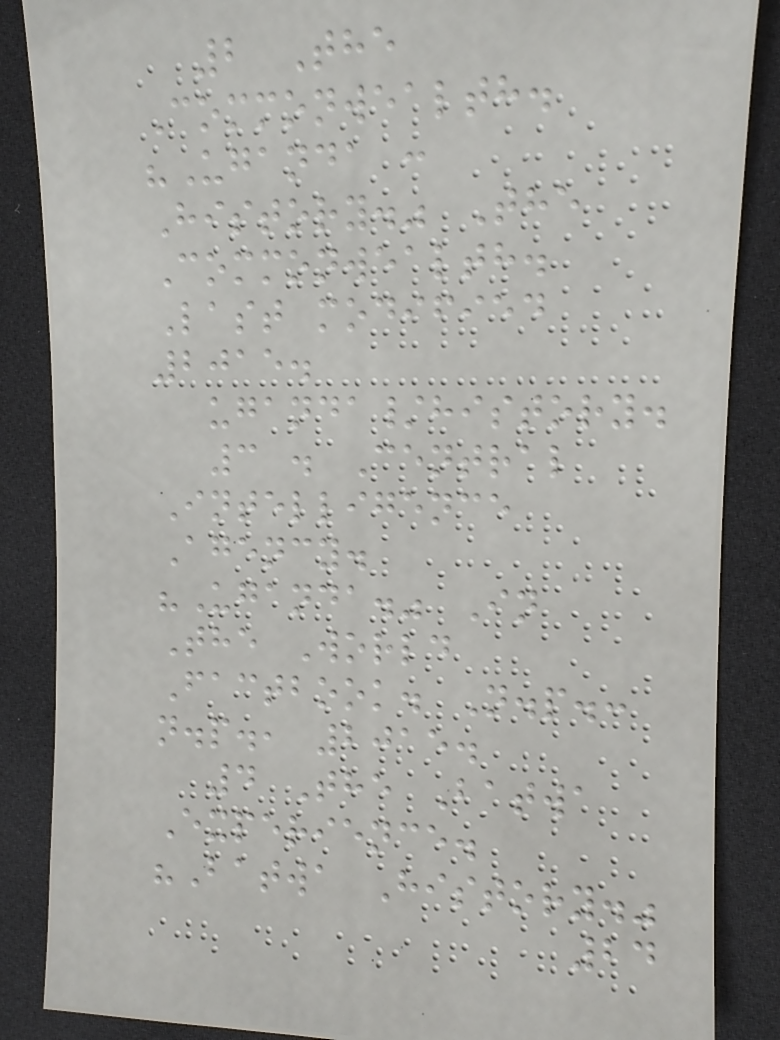2 The
Commonwealth.
"Uganda :
History." The
Commonwealth.
Last modified
2015.
uganda/history.
3 . Central
Intelligence
Agency.
"Uganda." In
The World
Factbook. N.p.:
n.p., 2015.
4 The Batwa
Experience.
"Batwa History."
24
